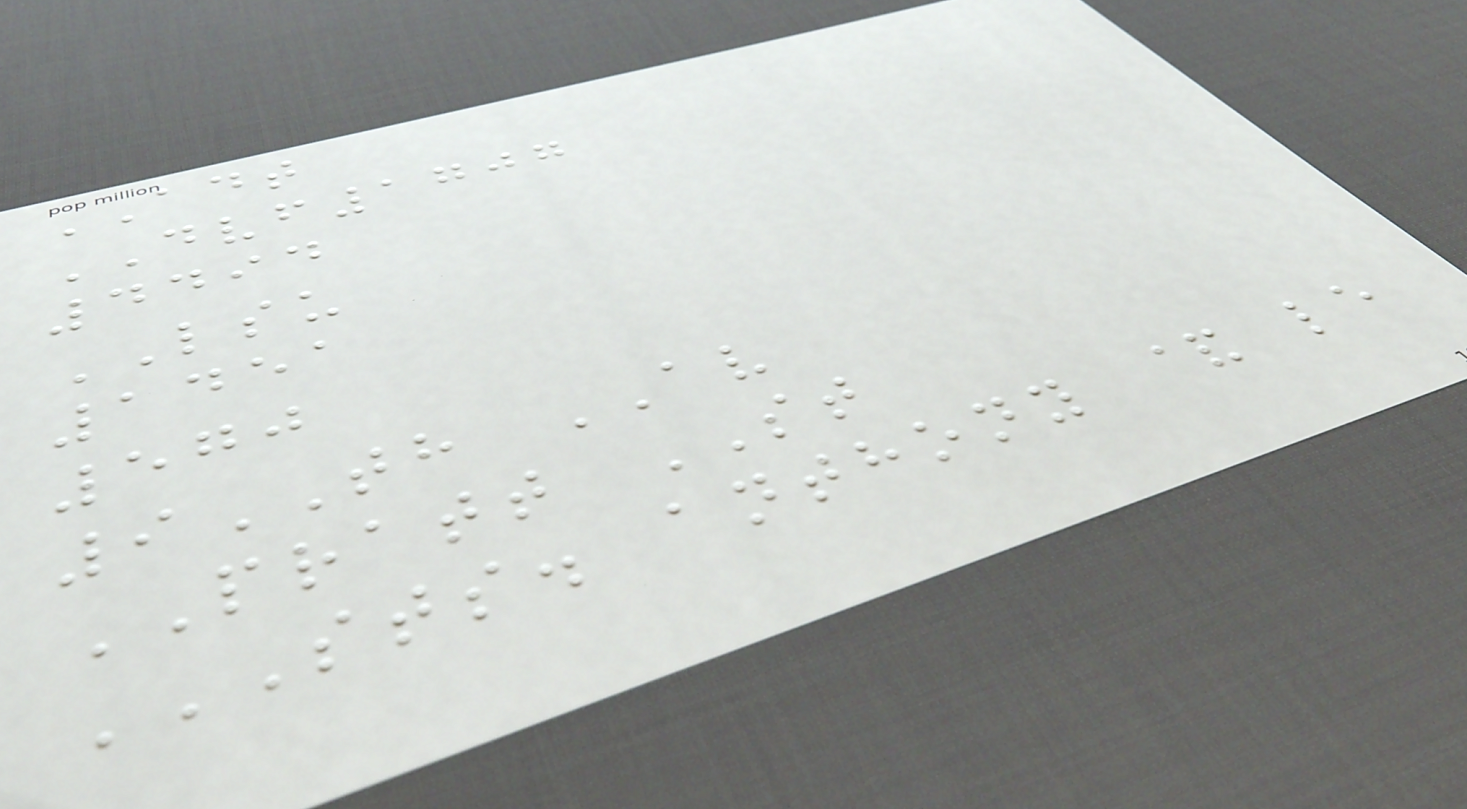ADT
DVF1707
4494
LSU
1451
570
9TH AV
PRATT ST
STS. ANTHONY & LE
